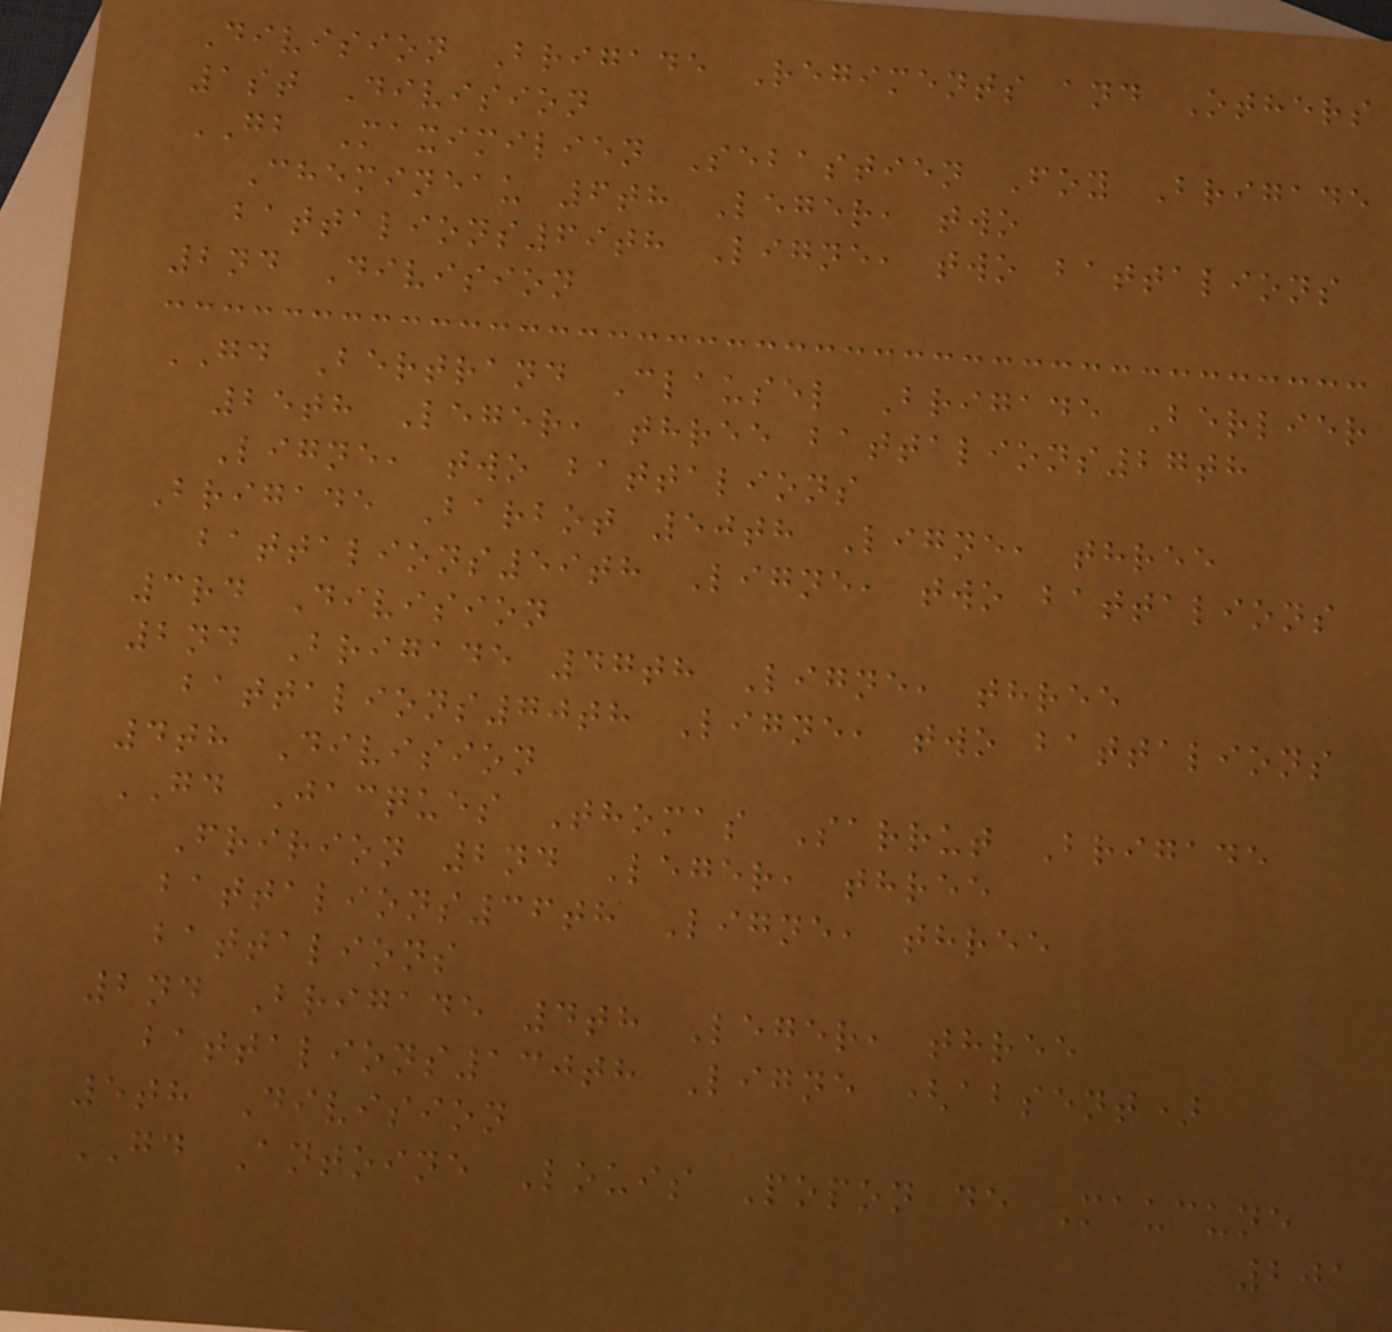Division Brigade Regiments and Others
1st Division
GB Maximilien Sebastien Foy Brigade
Chemineau 6th Leger, two
battalions69th Ligne, two battalions
2nd Division
GD Bertrand Clausel Brigade Berlier
25th Leger, three battalions27th
Ligne, two battalions
Brigade Barbot 50th Ligne, three
battalions59th Ligne, two battalions
3rd Division
2nd Brigade 47th Ligne, three
battalions70th Ligne, two battalions
4th Division
GD Jacques Thomas Sarrut Brigade
Fririon 2nd Leger, three
battalions36th Ligne, three
battalions
2nd Brigade 4th Leger, three
battalions130th Ligne (absent)
5th Division
GD Antoine Louis Popon de Maucune
201
